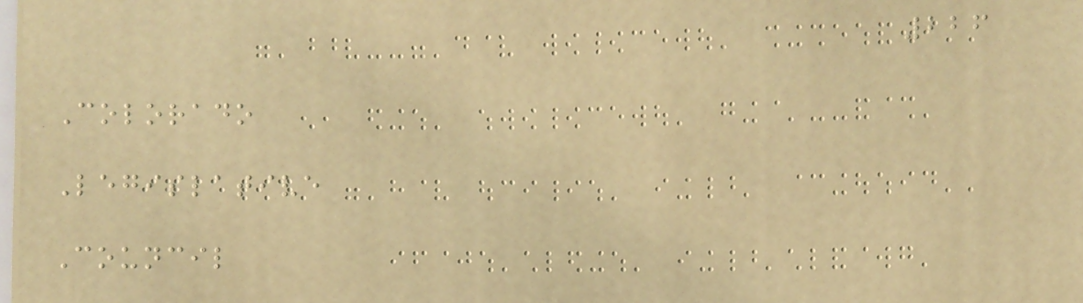226
Colorado
Legislative
Council
